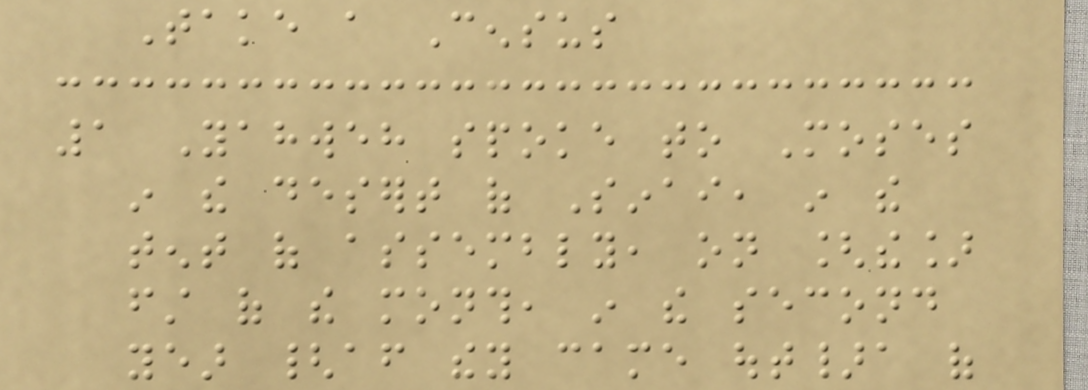Take a Census
1 Yahweh spoke to Moses
in the desert of Sinai, in the
tent of assembly, on [the]
first of the month, in the second
year {after they came out}a of
